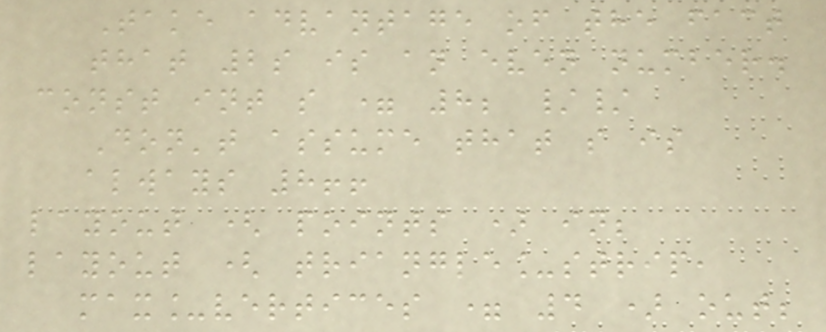Take advantage of the fact
that 2s is an even number.
const int s = 8; //
Don't assume that s is
always 8!!
layout ( points ) in;
layout ( triangle_strip,
max_vertices = 4 ) out;
